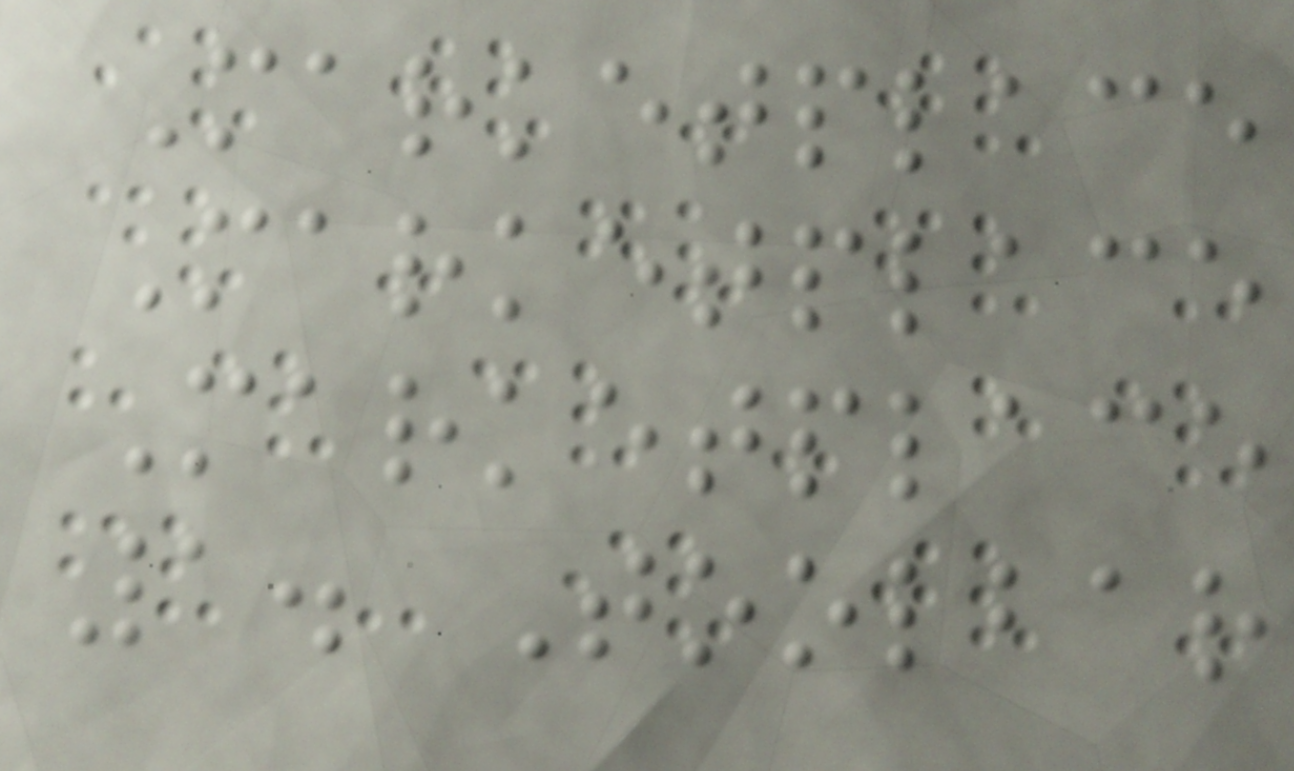Marketplace
Marketplace
Marketplace
1. Toolbar
